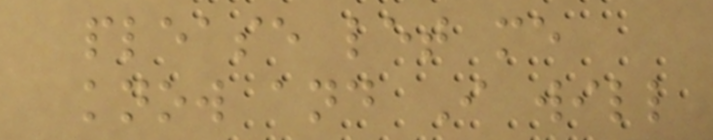please let me
know and I will
